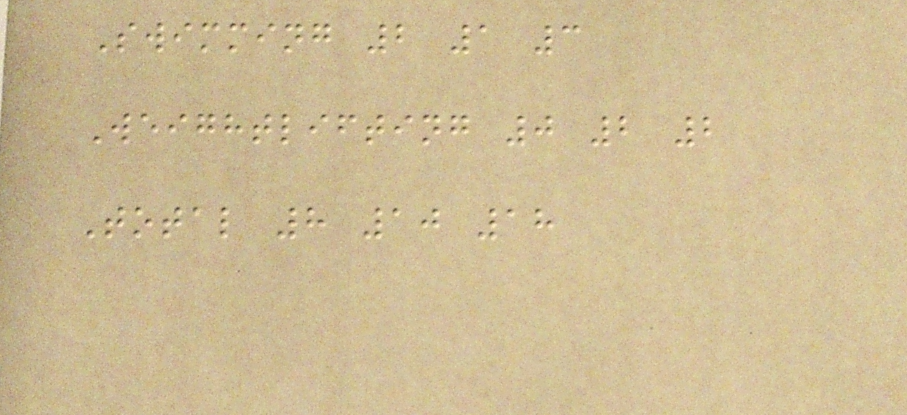Swimming 2 1 3
Weightlifting 0 2 2
Total 8 10 18
